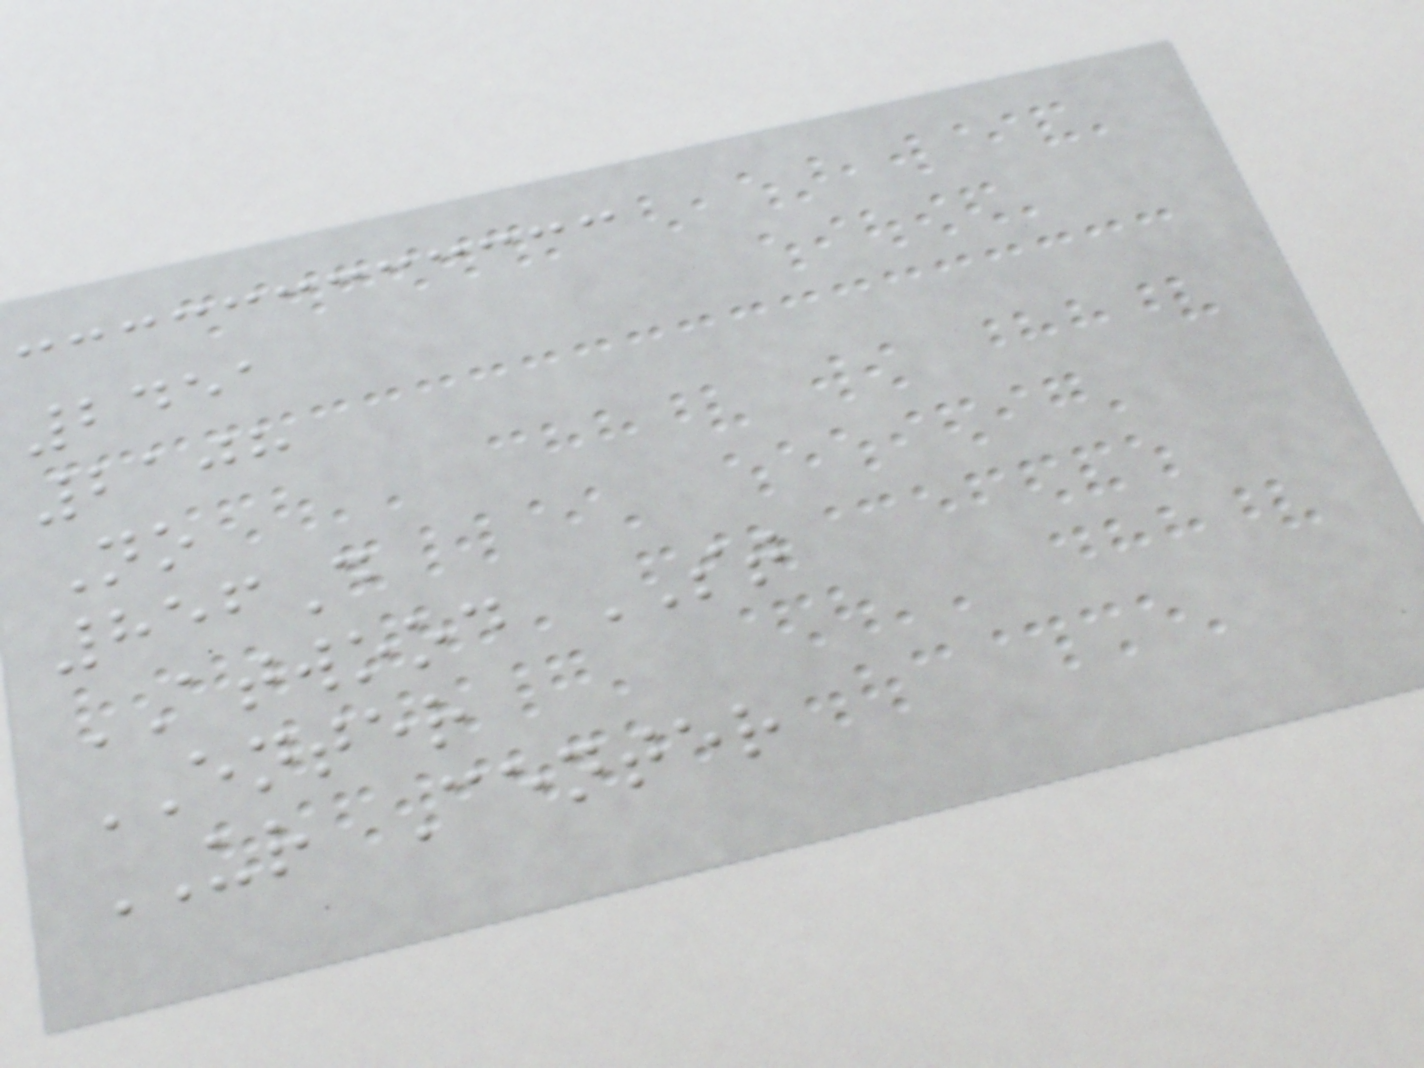2451
2108
No
856D
ATWOOD ST
ENTER
UR Center
